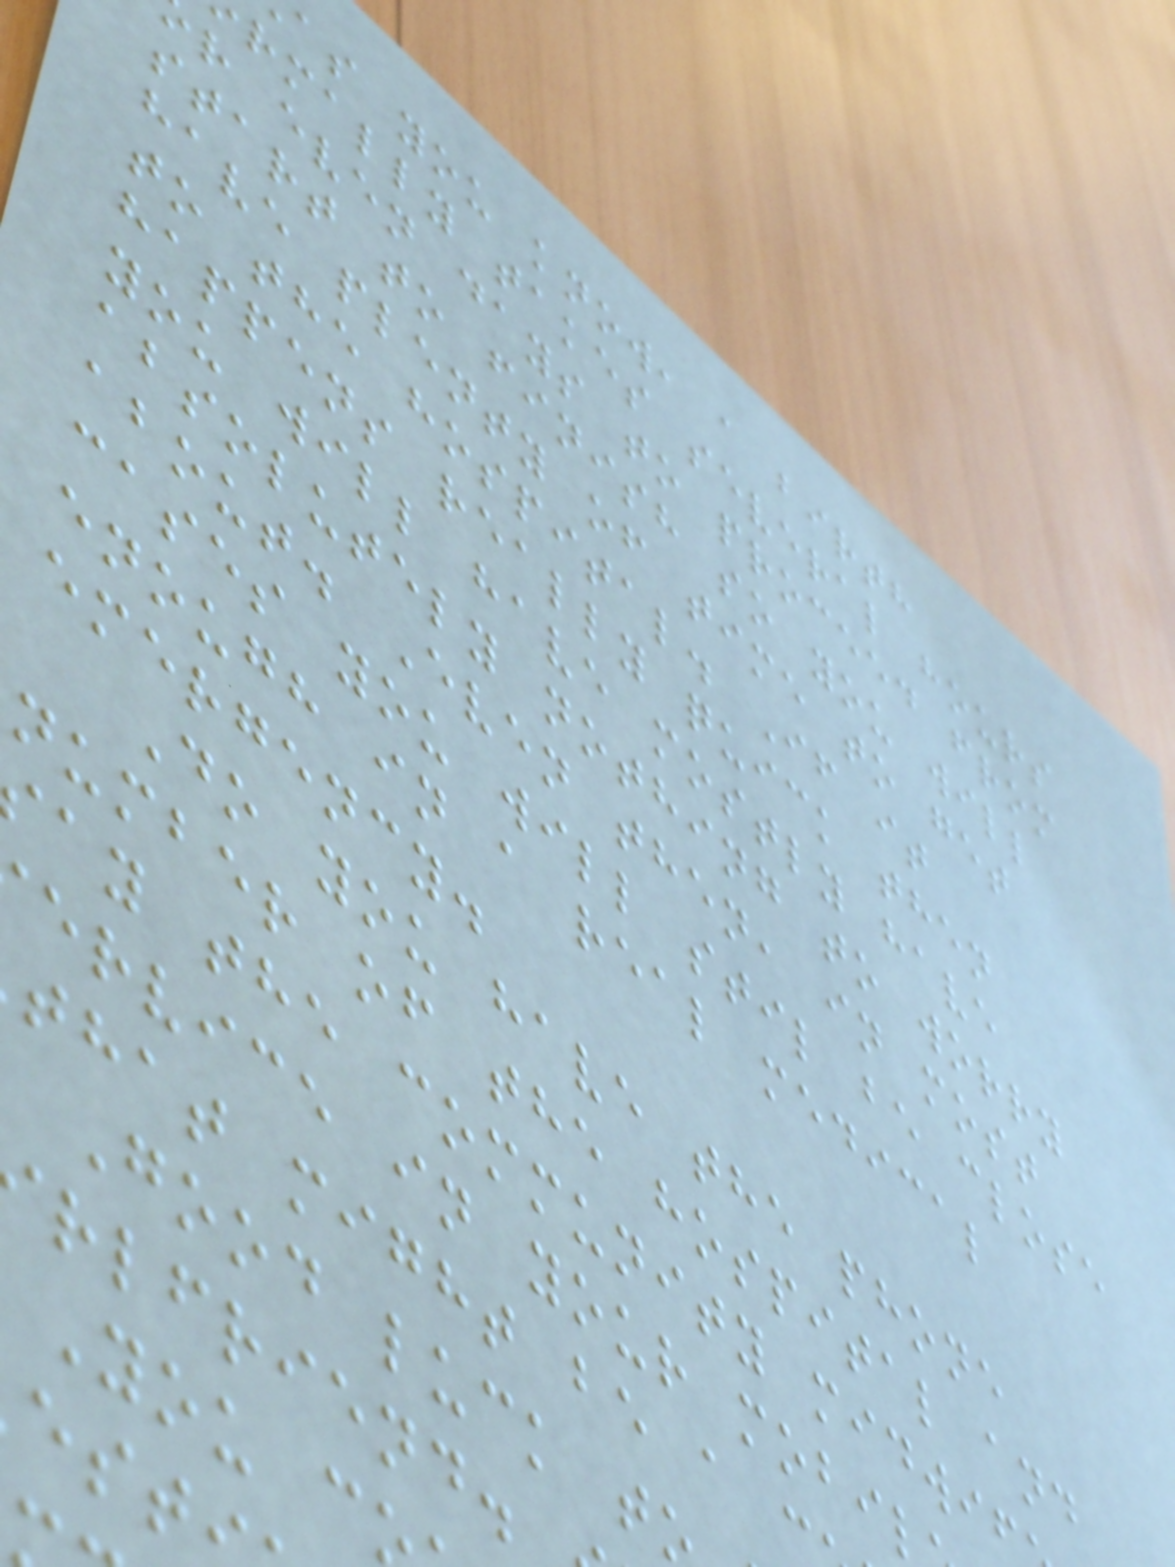as you know, a birth
rmally takes several hours
r even days to proceed from
start to finish so you will
have plenty of time to get
to the hospital. If it
happens really quick then
you will have mostly have
absolutely nothing to worry
about. Even then, in most
cases you will stil be close
enough in a real medical
emergency.
Do you have the phone
number of the hospital and
ay the community midwif
ervice in your mobi
that might be a
Good luck t
rlfriend.
